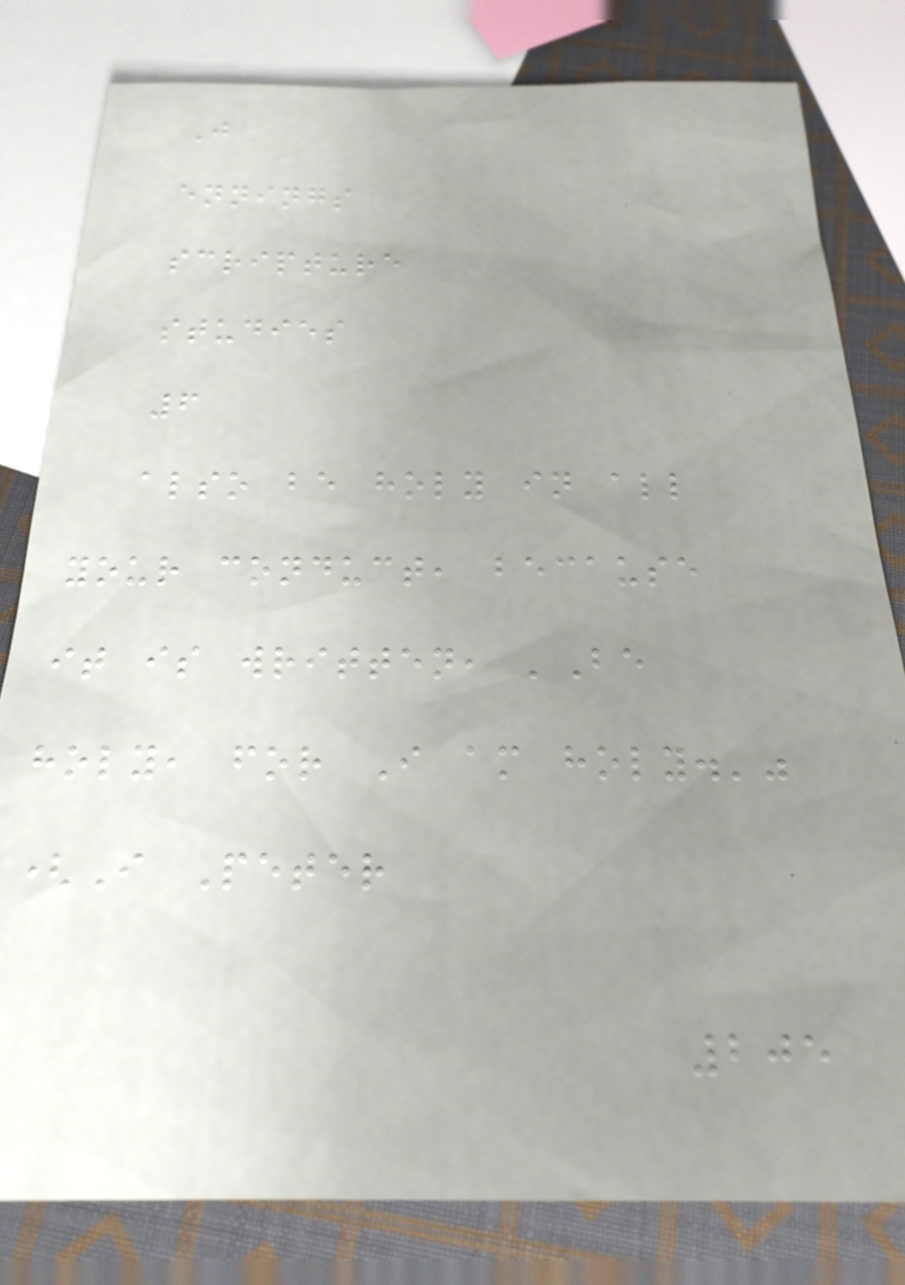J
ennings
scripture
studies
6
also be holy in all
your conduct, because
it is written, 'Be
holy, for I am holy.'"
(I Peter
205
